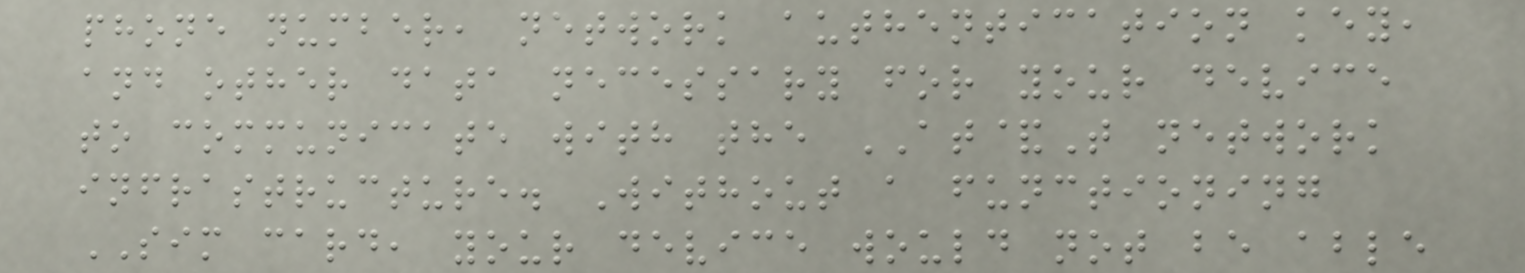phone number, network authentication key,
and other data necessary for your device
to communicate with the AT&T network
infrastructure. Without a functioning
SIM card, your device would not be able
